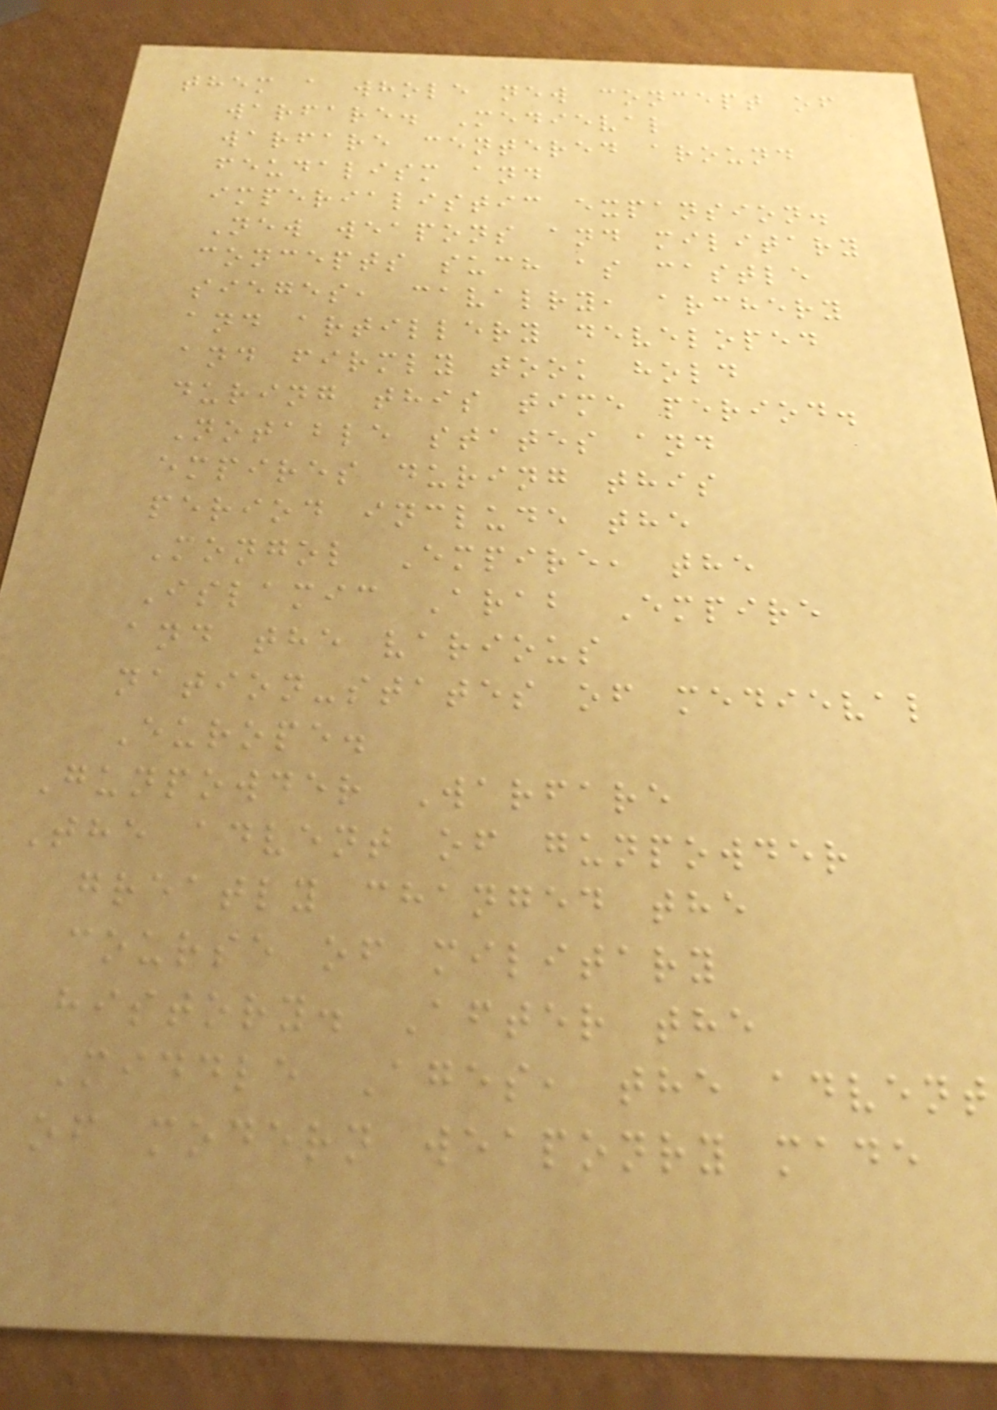them a whole new concept of
warfare. Medieval
warfare centered around
feudalism and
imperialistic expansion.
New weapons and military
concepts such as castle
sieges, cavalry, archery
and artillery developed
and firmly took hold
during this time period.
Notable states and
empires during this
period include the
Mongol Empire, the
Islamic Arab Empire
and the various
nation-states of medieval
Europe.
Gunpowder Warfare
The advent of gunpowder
greatly changed the
course of military
history. After the
Middle Ages, the advent
of modern weaponry made
